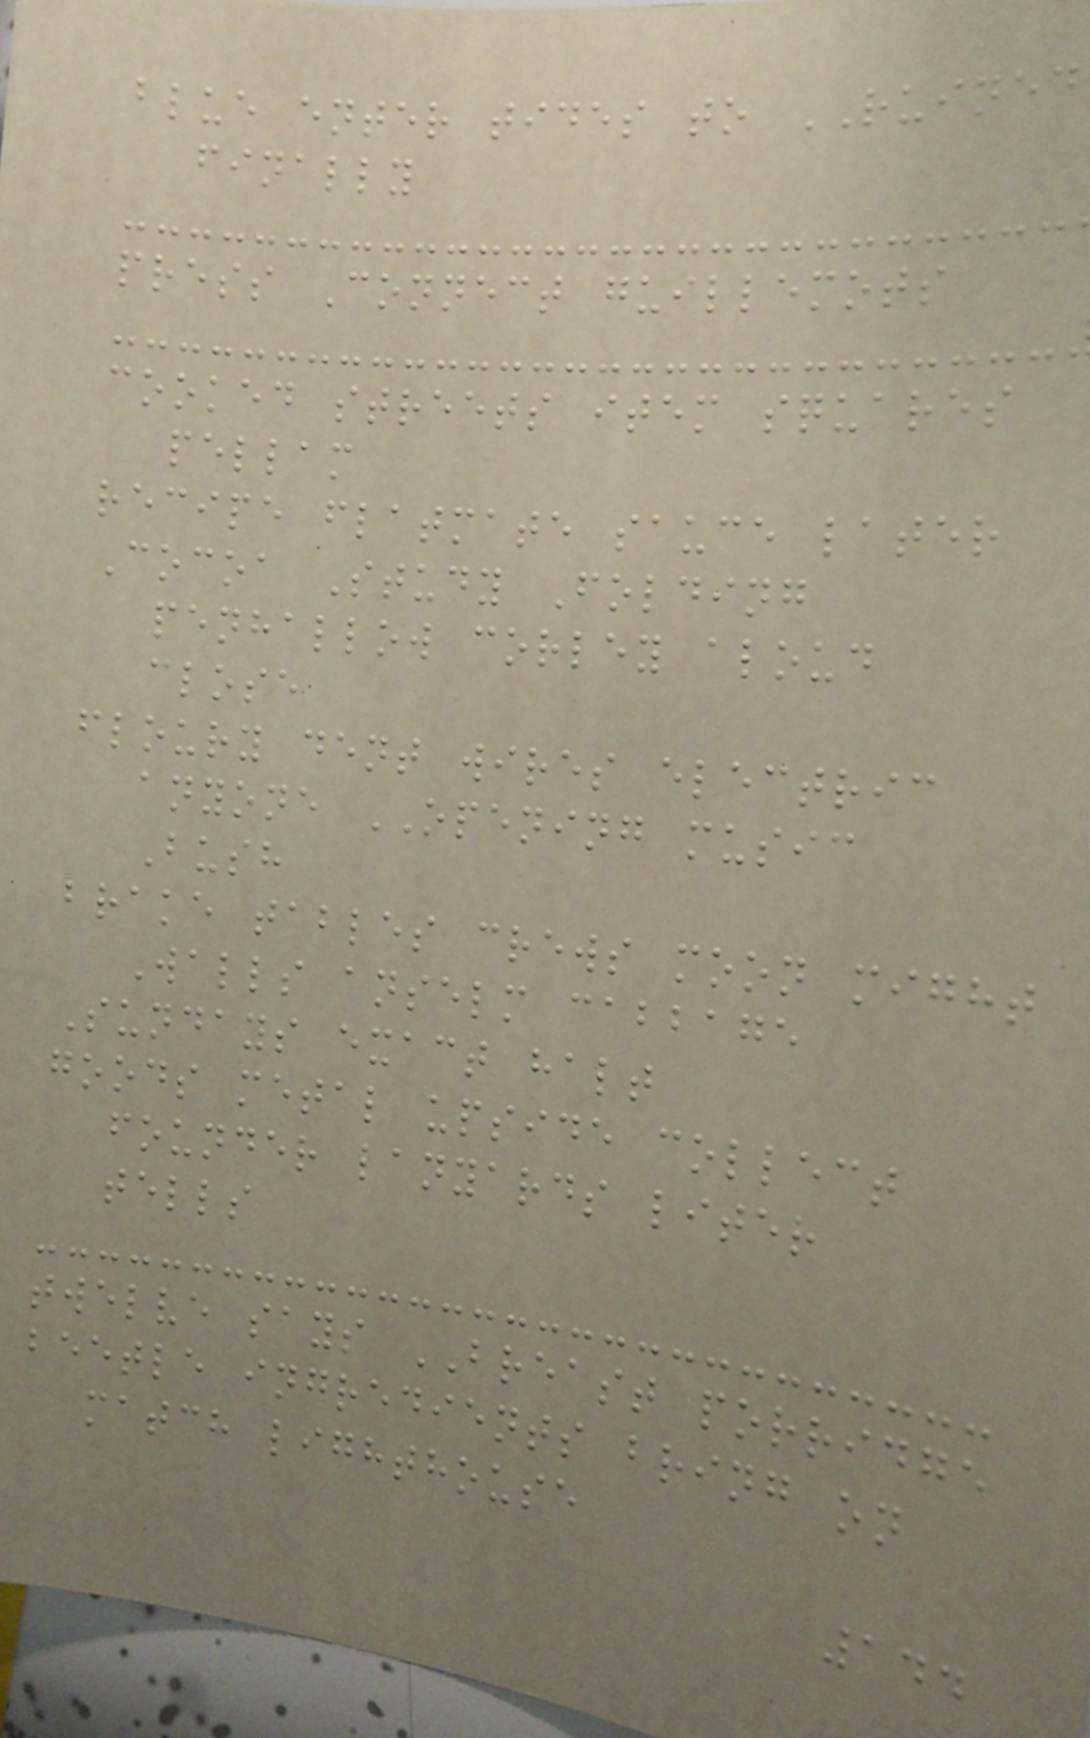blue enter tides to RUINED
finally
press Connect guillemots
cooked streets item squares
pellam
recipe flatmate sauce later
Cocoa Study Folding
penhallow corley aloud
close
floury dent wires electric
anyone OPENING music
Bush
brake tables crews moon might
Walls anselm cabbage
Sundays exact halt
goods metal upside collect
founder lanyards liter
tells
twelve says BREAST porridge
beetle ingredients bring on
match lighthouse
144
